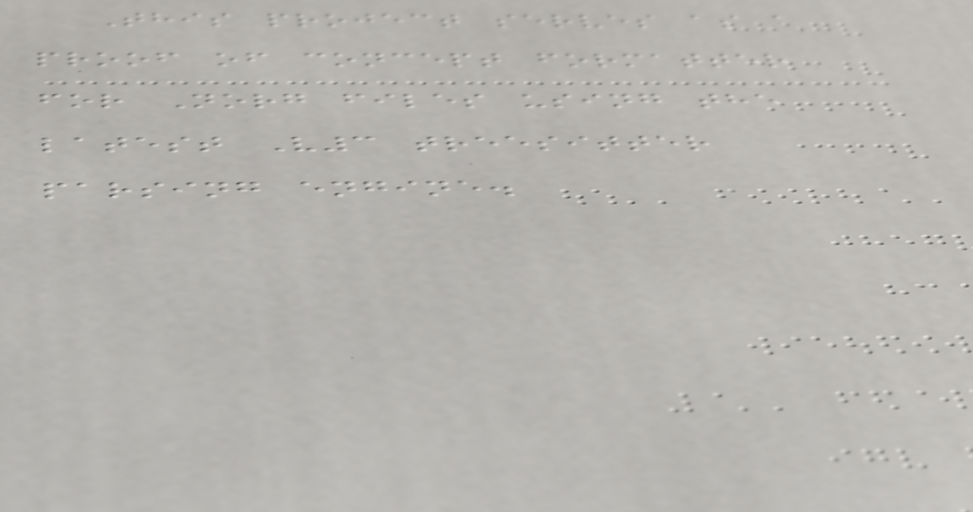This project serves as a
proof of concept formatter
for Norg files using the
latest V3 treesitter
parsing engine.
